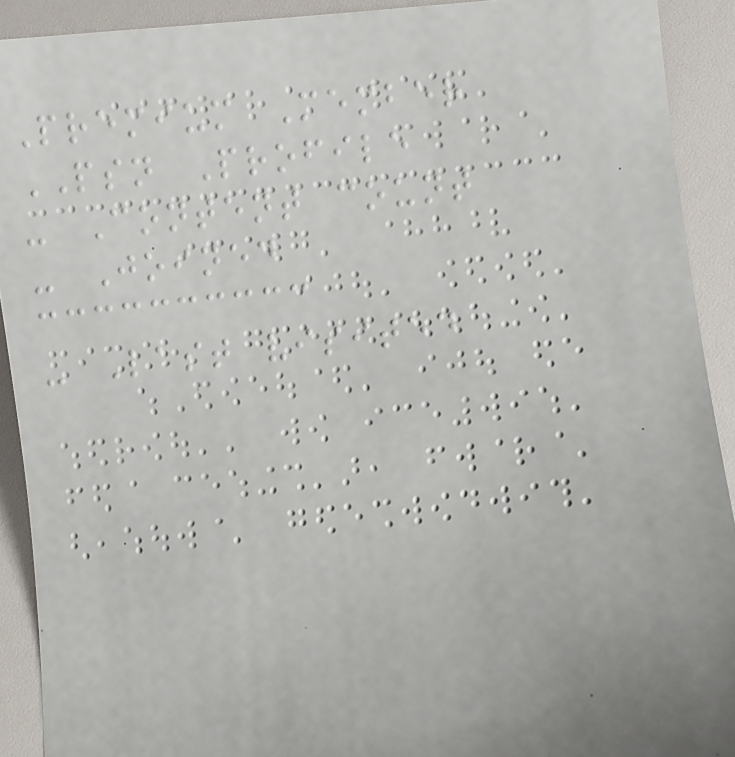Premium Member
PSN Profile
- Content count
- Joined
- Last visited
